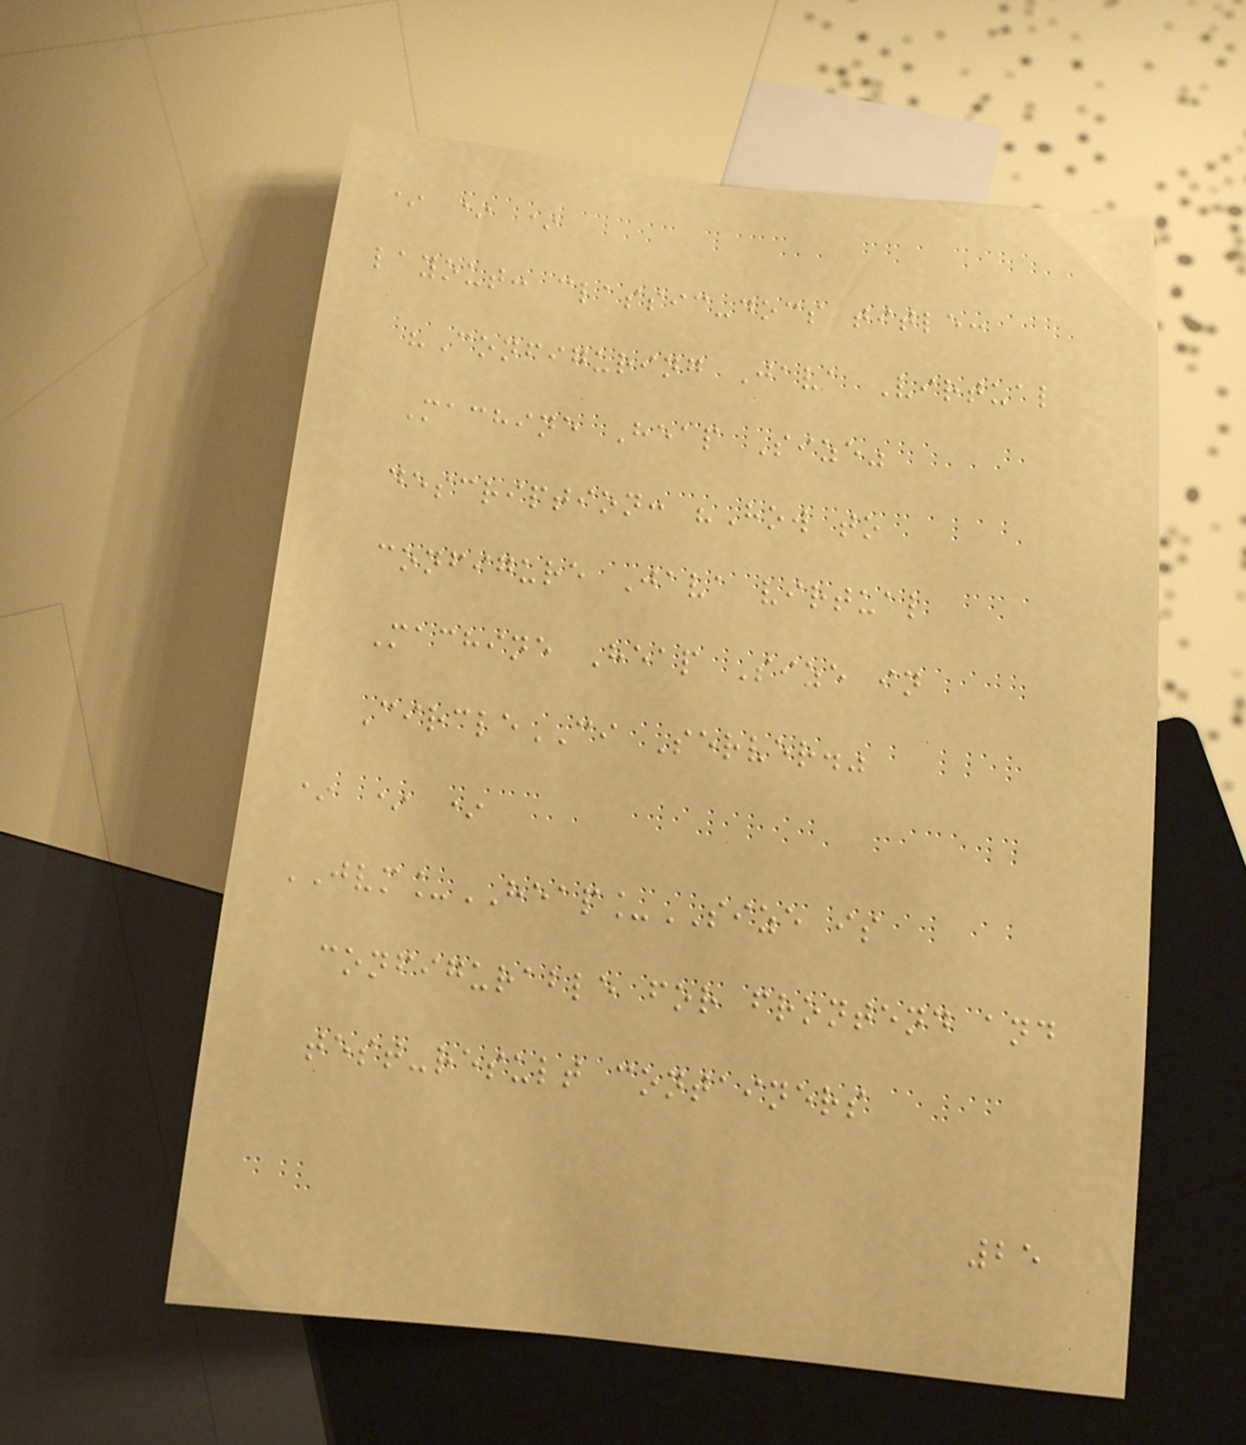* * *
layout: classic-docs title:
"Configuring Java Virtual
Machine Heap Size"
description: "How to
configure Java virtual
Machine Heap Size in
CircleCI Server."
* * *
JVM_HEAP_SIZE is
configurable for frontend and
test-result containers
25
